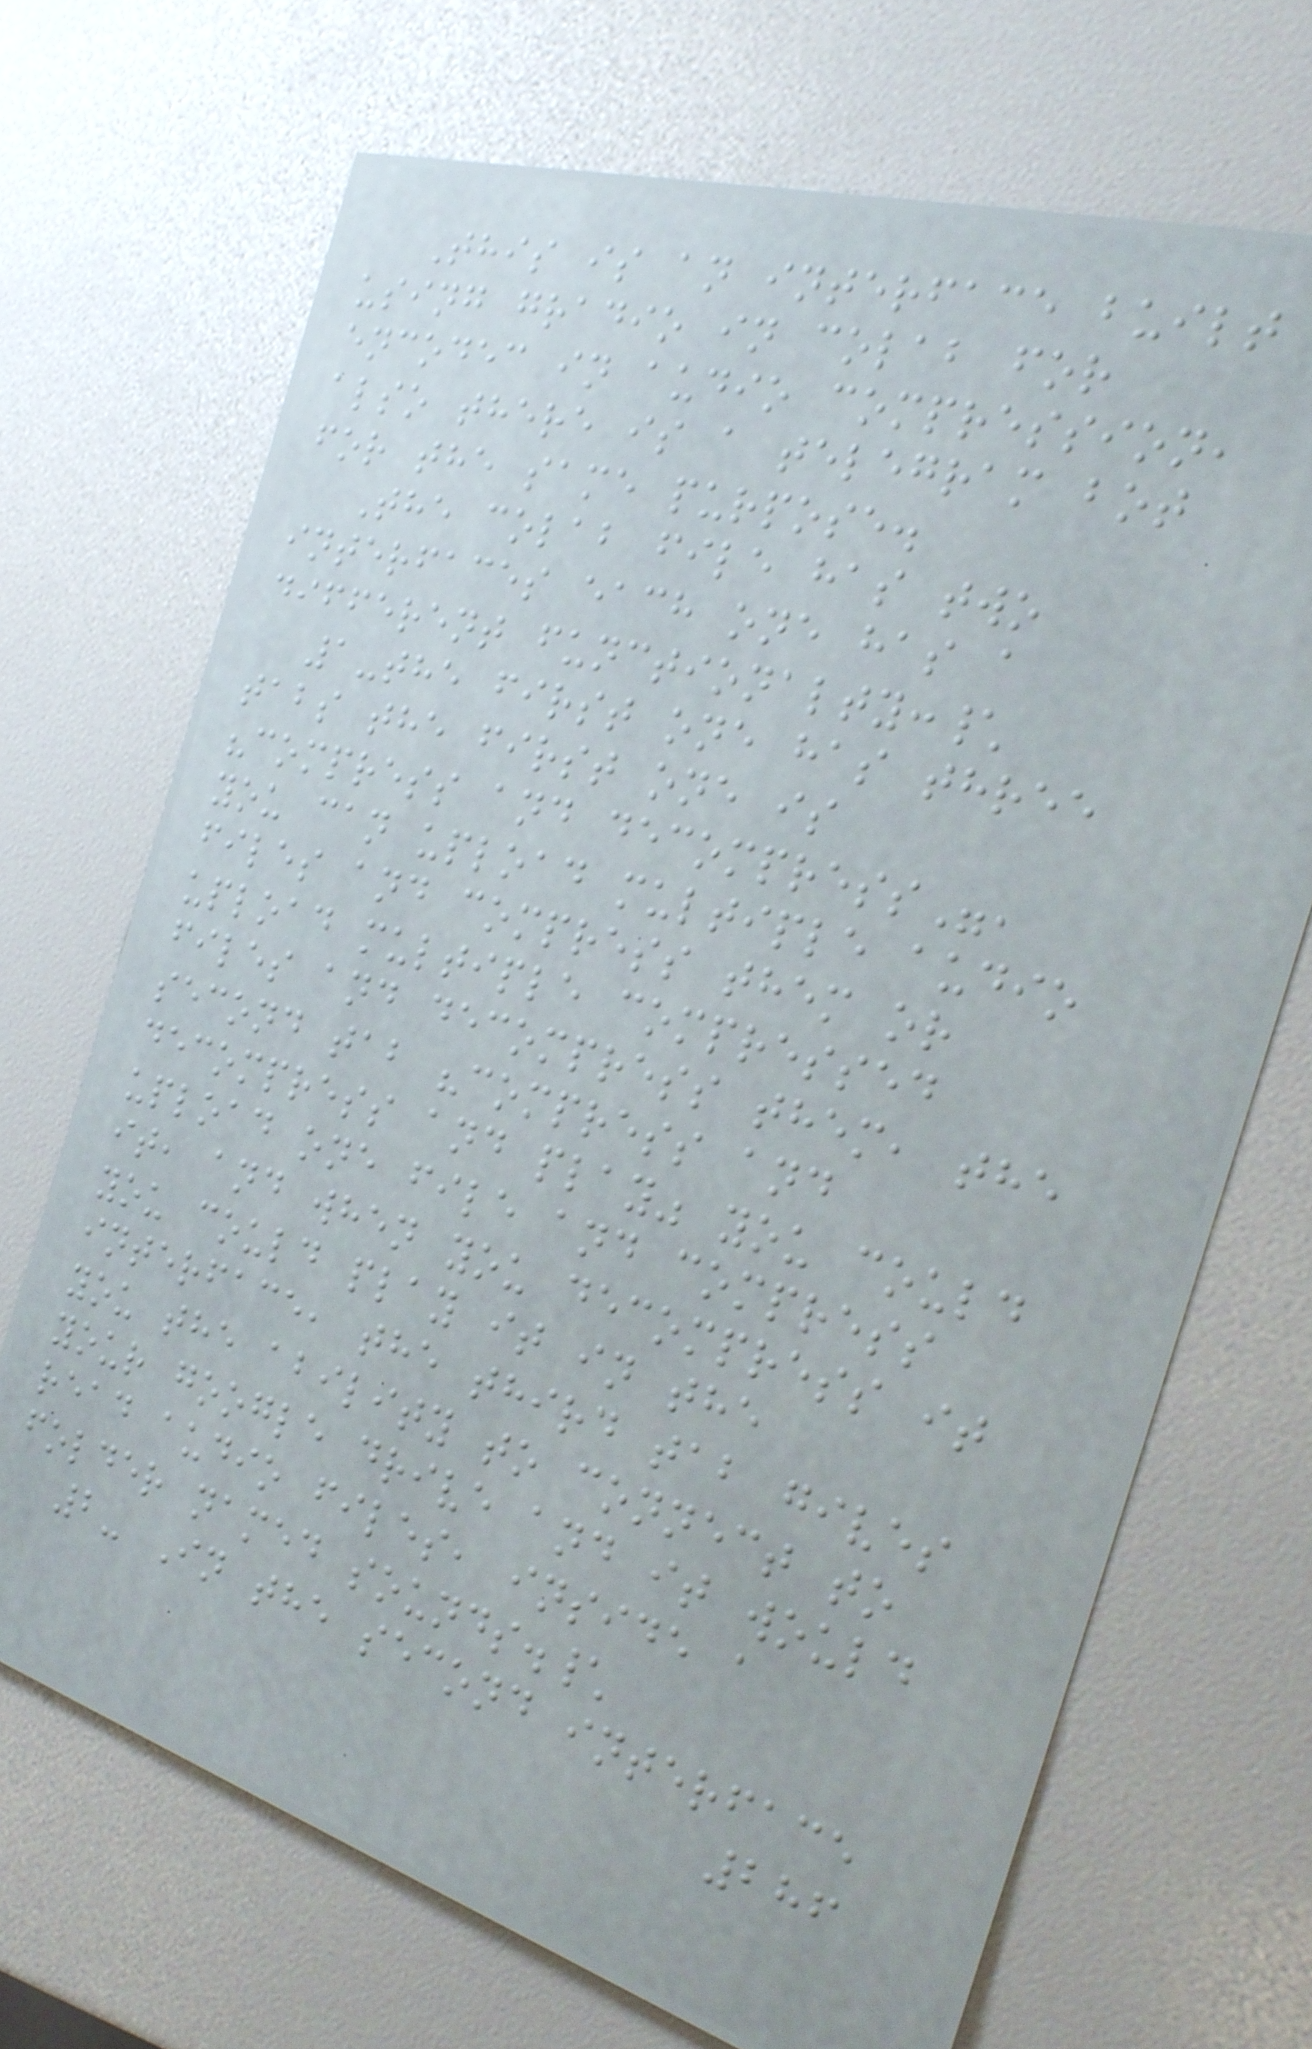This is an interface built
using gradio in colab for
encodec in audio compression,
also there is a telegram bot
for the same purpose.
The colab file has two
interfaces each one has a
different functionalty:\
1-the first one has three
tabs the first one is
"compress and decompress",
you can upload multiple audio
files and compress them or
upload multiple compressed
files and decompress them, the
second tab "compress and
decompress and play" you could
upload one file and compress
it, and when you decompress it
you could play it in the
interface, the third tab gives
you the ability to connect to
your google drive and it would
read audio files, inside a
folder named sounds.\
2- In the second interface
286
